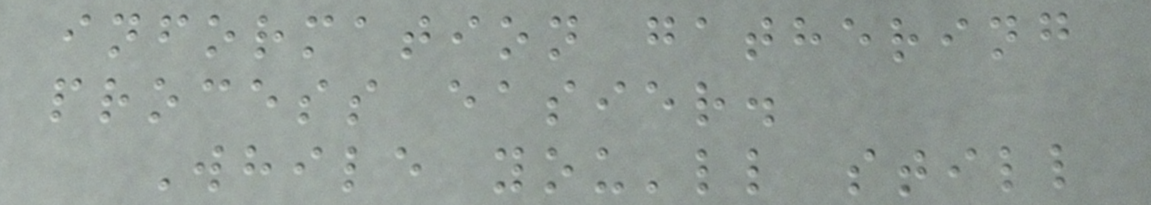information gathering
process easier.
While you'll still
